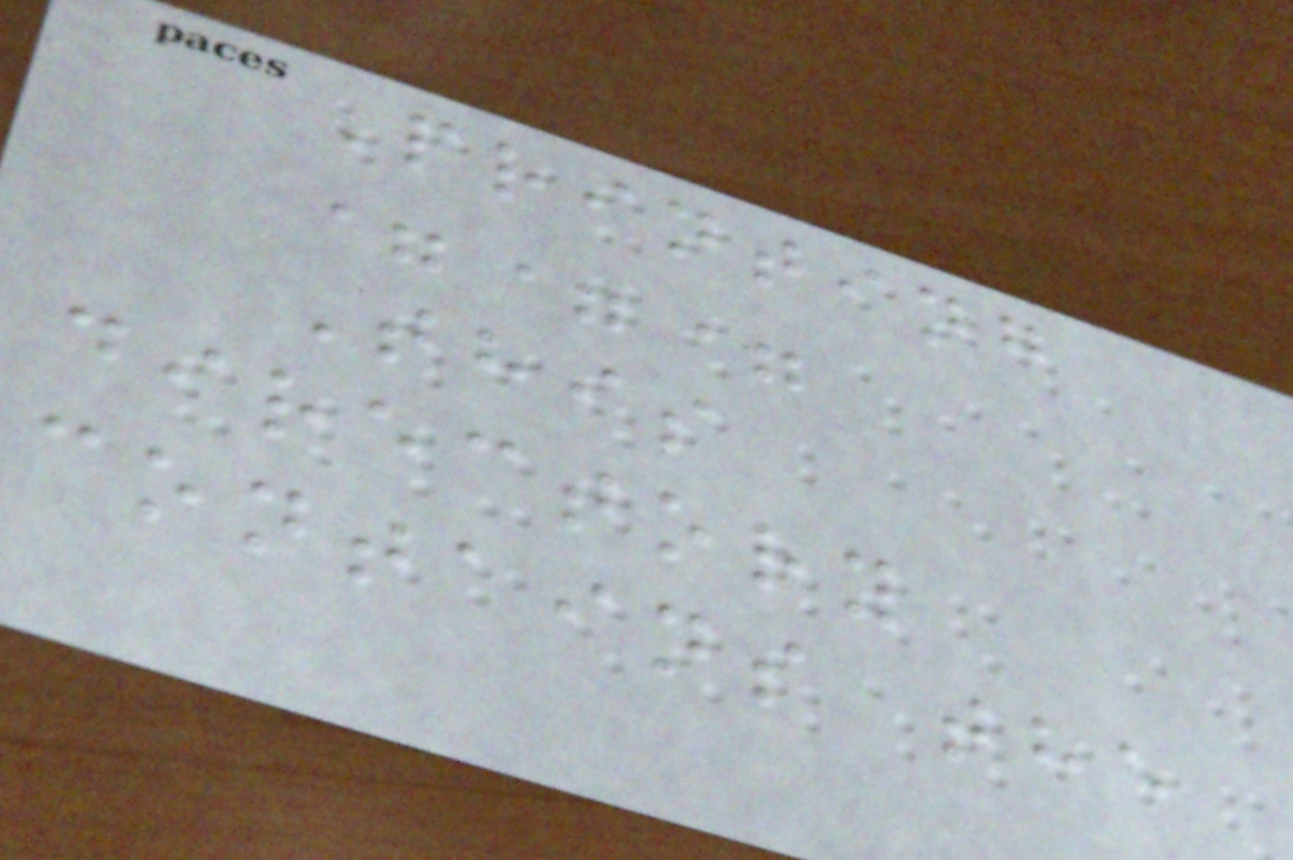Printing
===
This
directory
contains the
